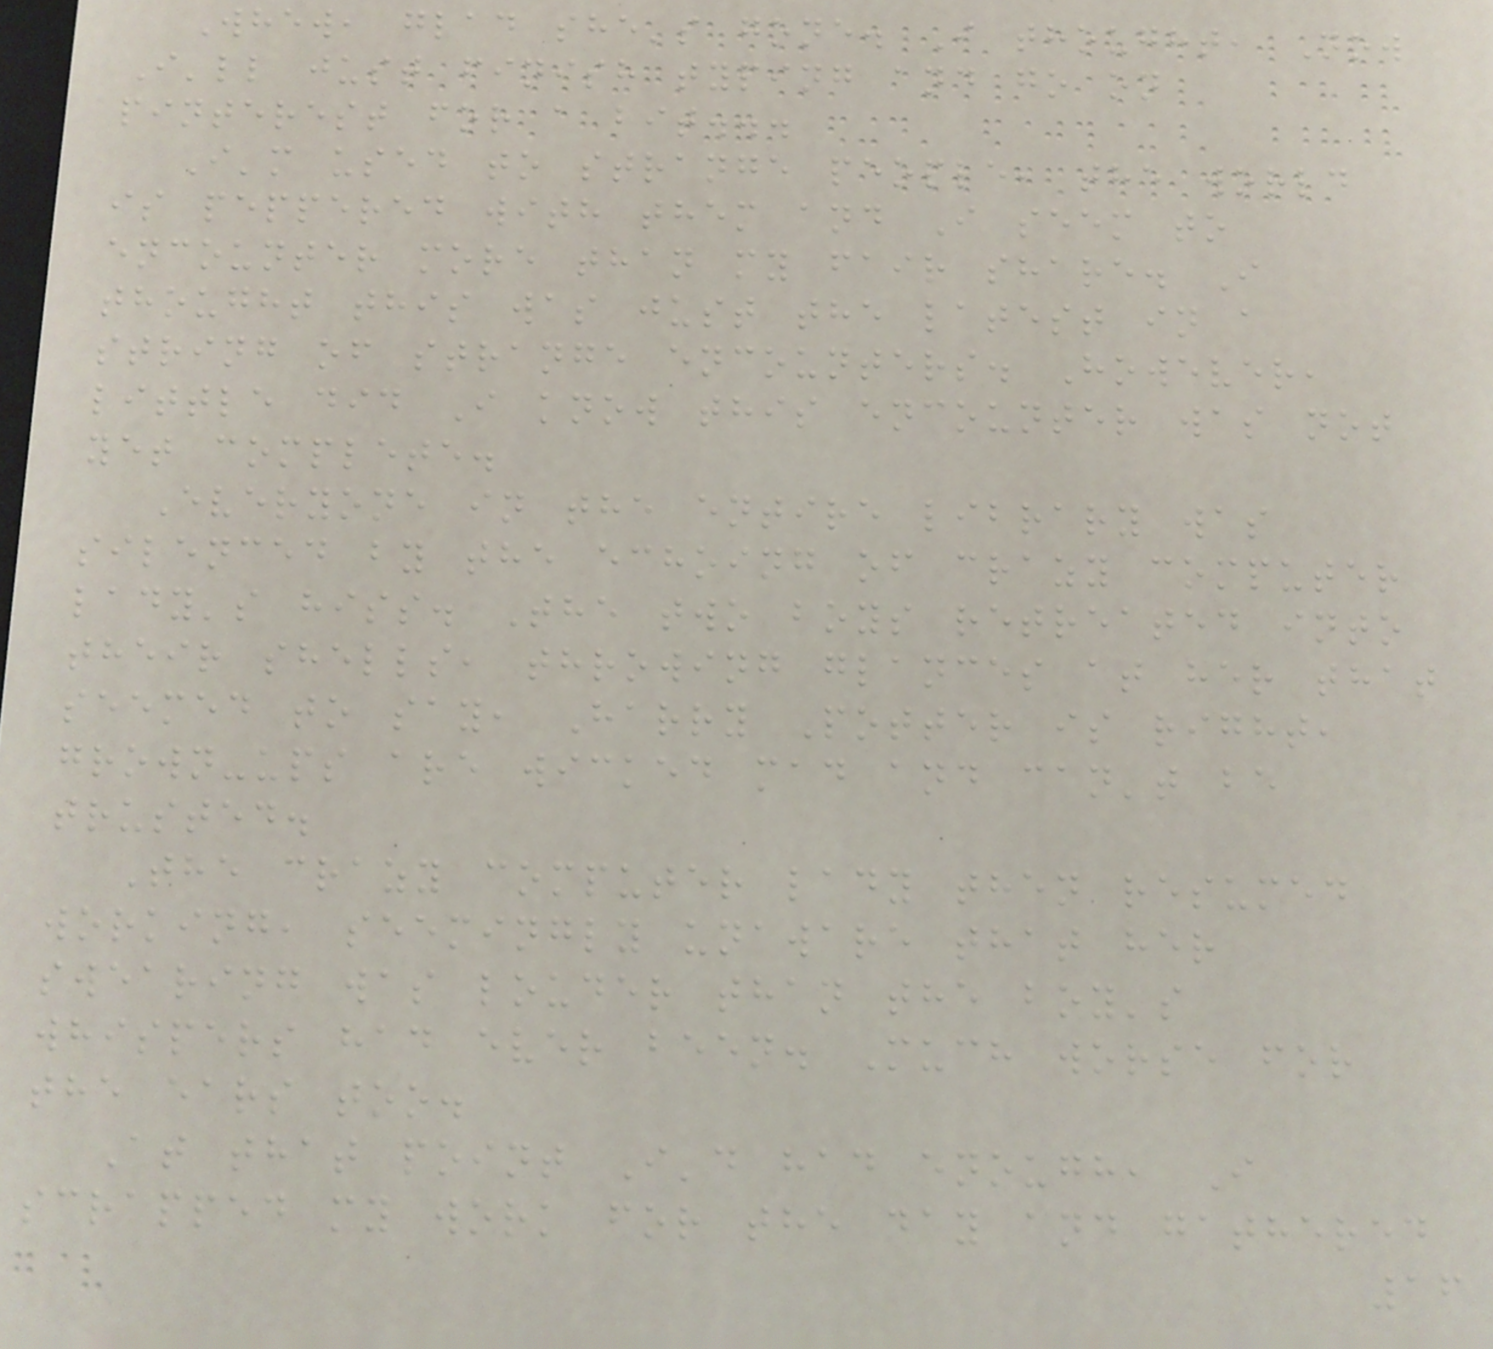Whew, glad she's gone. I thought, Now
I'll just finish typing and go on
pinterest for a bit...
I'm used to strange people, the world
is peppered with them and I seem to
encounter more than my fair share. I
thought this was just the latest in a
string of strange encounters. However,
little did I know this encounter was not
yet complete.
Everyone in the entire library was
silenced by the echoing of crazy computer
lady's hiss. The two boys retreated into
their shells, throwing glances at her that
seemed to say, Harry Potter is right,
grown-ups are wicked mad and can't be
trusted.
The crazy computer lady then resumed
working, seemingly unaware that her
swearing was louder than the boy's
whispers had ever been. Much worse for
the ears too.
At that point I'd had enough, I
scrapped my work for the day and gathered
16
